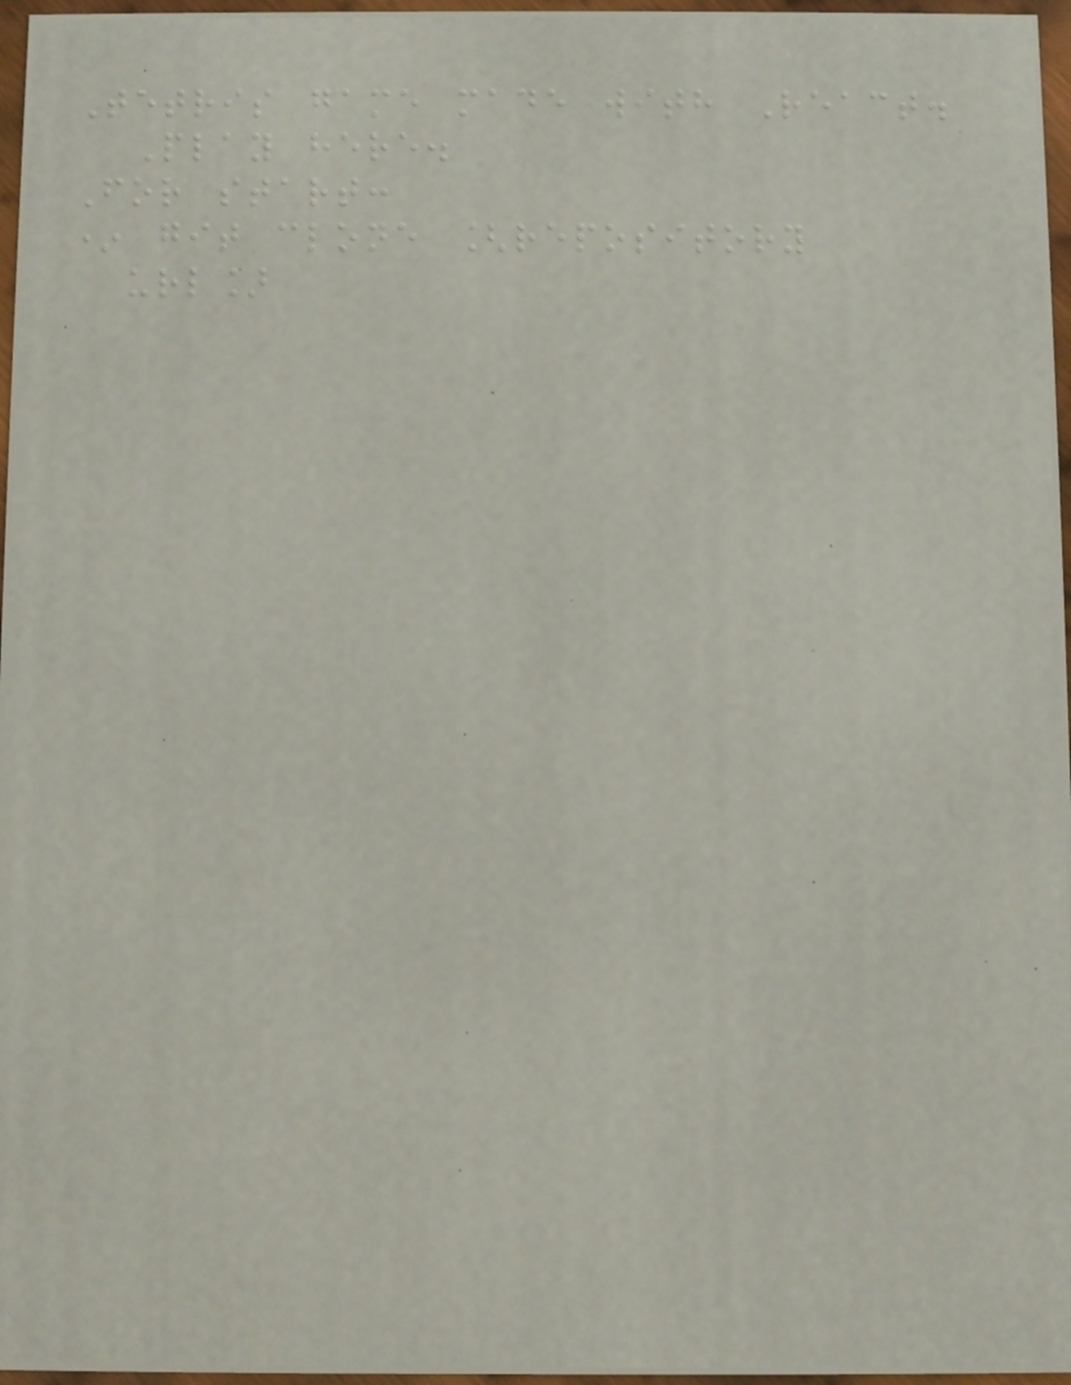Tetris game made with React.
Play here.
For start:
* git clone [repository
url]
